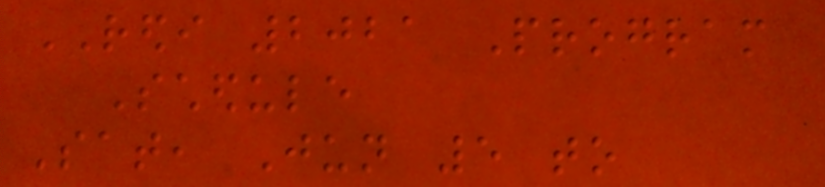REDI 2021 Program
Schedule
Sat, Jun 5 to
